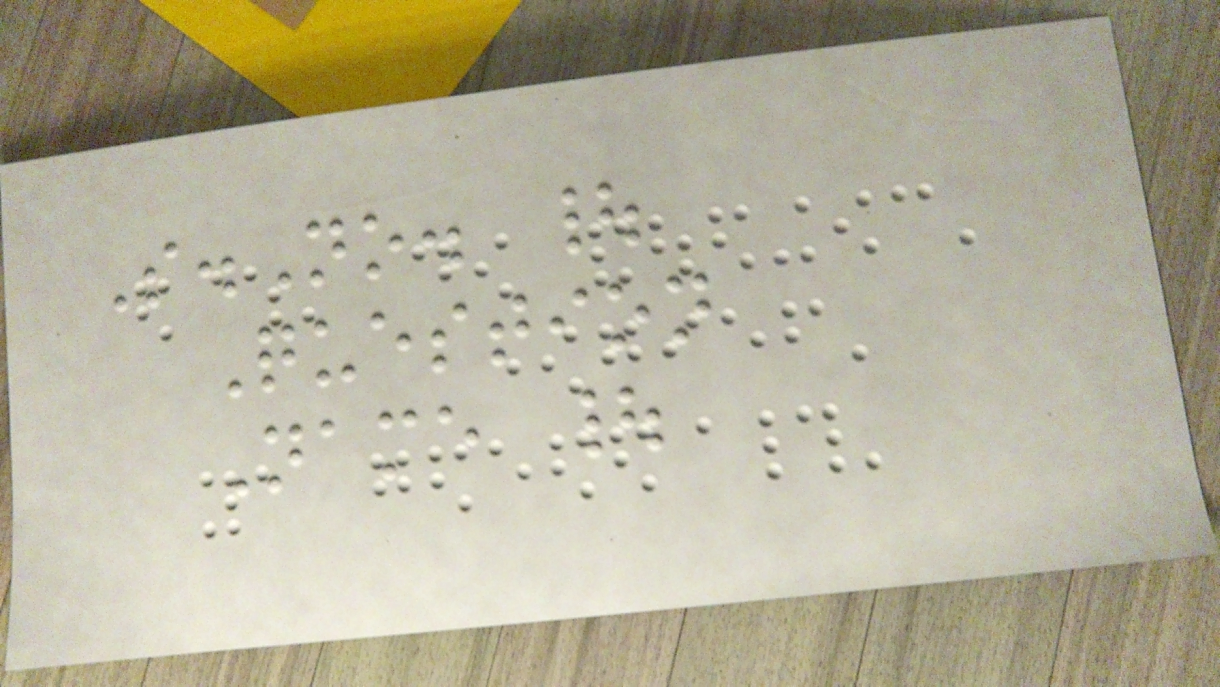S.No. |
Question
Name |
